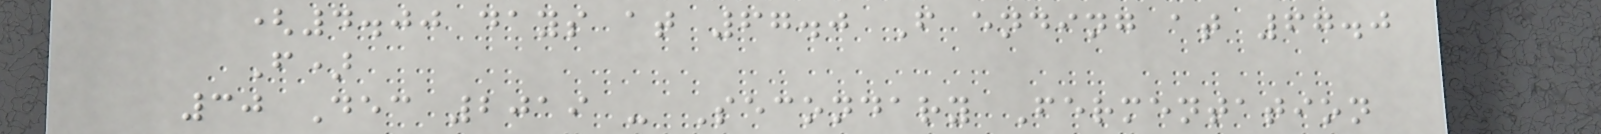(4.00 days at 67.0 F ending at 67.0
F)
30 Dec 2019 - Secondary Fermentation
